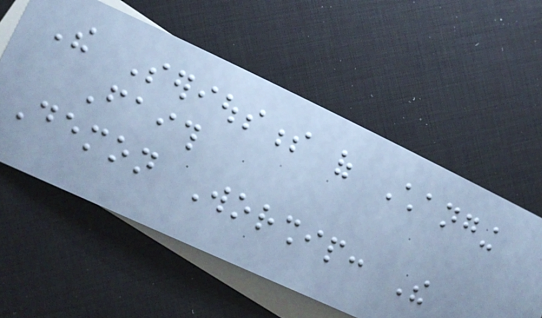The Seriousness of Changing
Faith
Demon Worship: The
